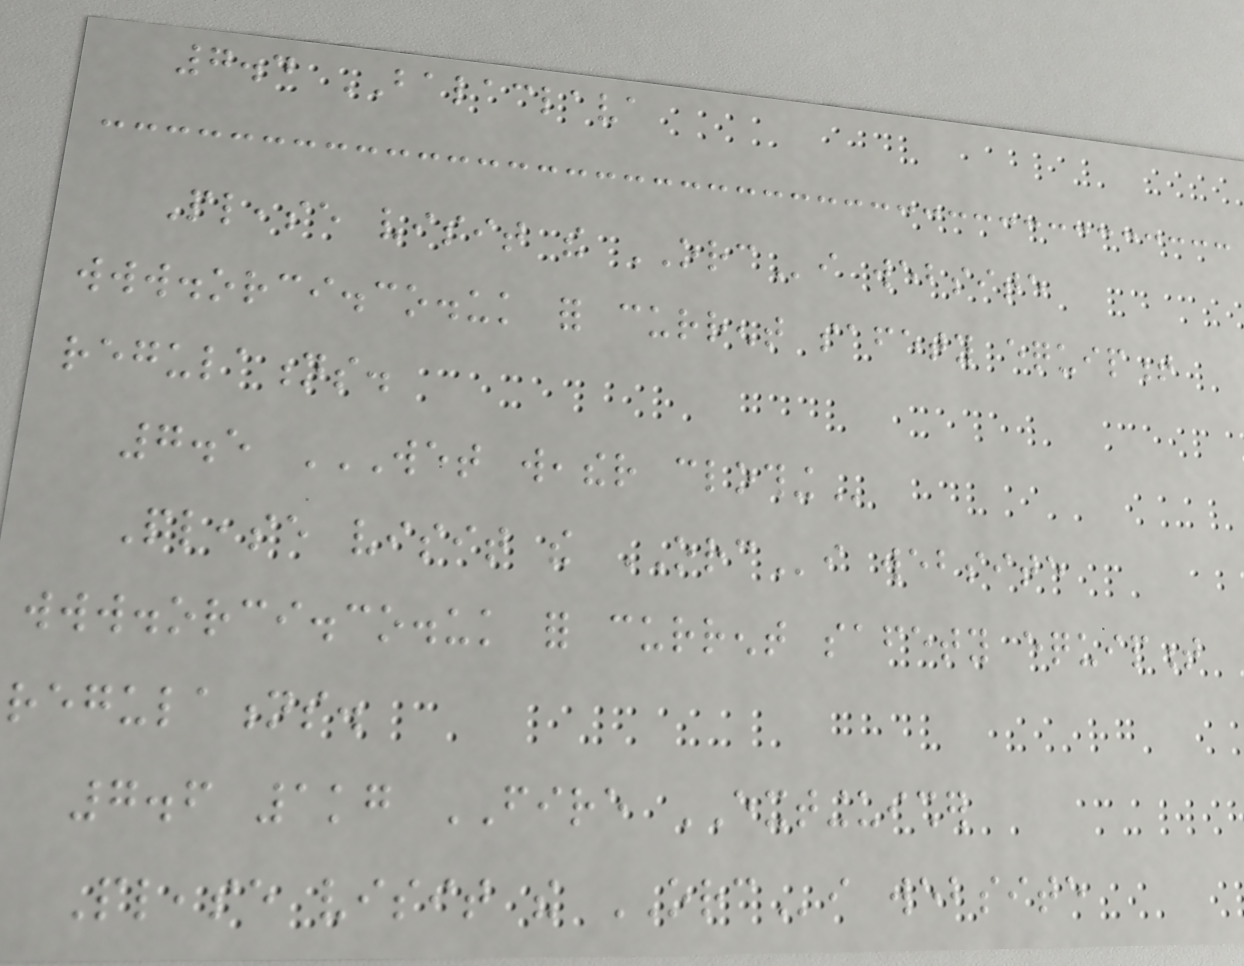7.4 BALACLAVA
Please visit the ORCi website
www.orci.co.uk for current safety equipment
regulations.
7.5 WET WEATHER CLOTHING
Please visit the ORCi website
www.orci.co.uk for current safety equipment
regulations.
7.6 1kg FIRE EXTINGUISHER
Please visit the ORCi website
